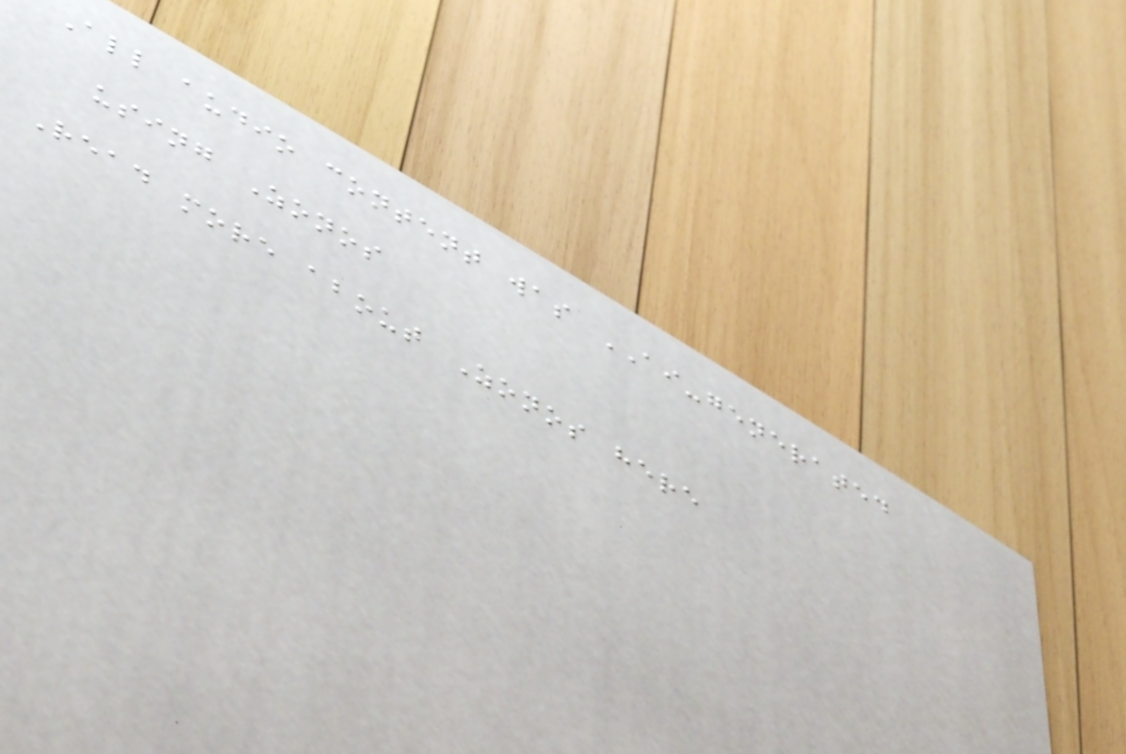All audio content was AI-generated
using Zonos
Read more about Zonos here
